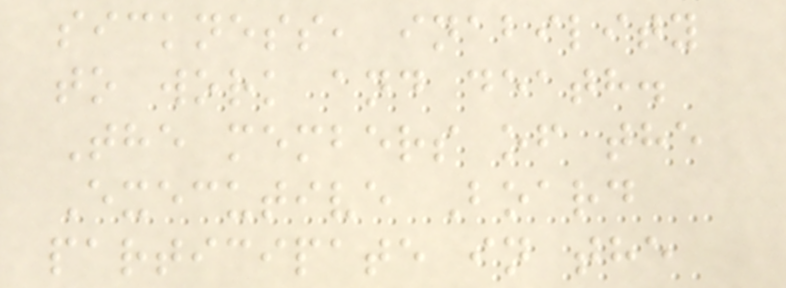sickness, inability
to work and death.
The members of the
Executive Board
participate in the
